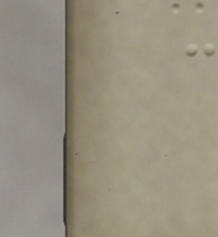-
